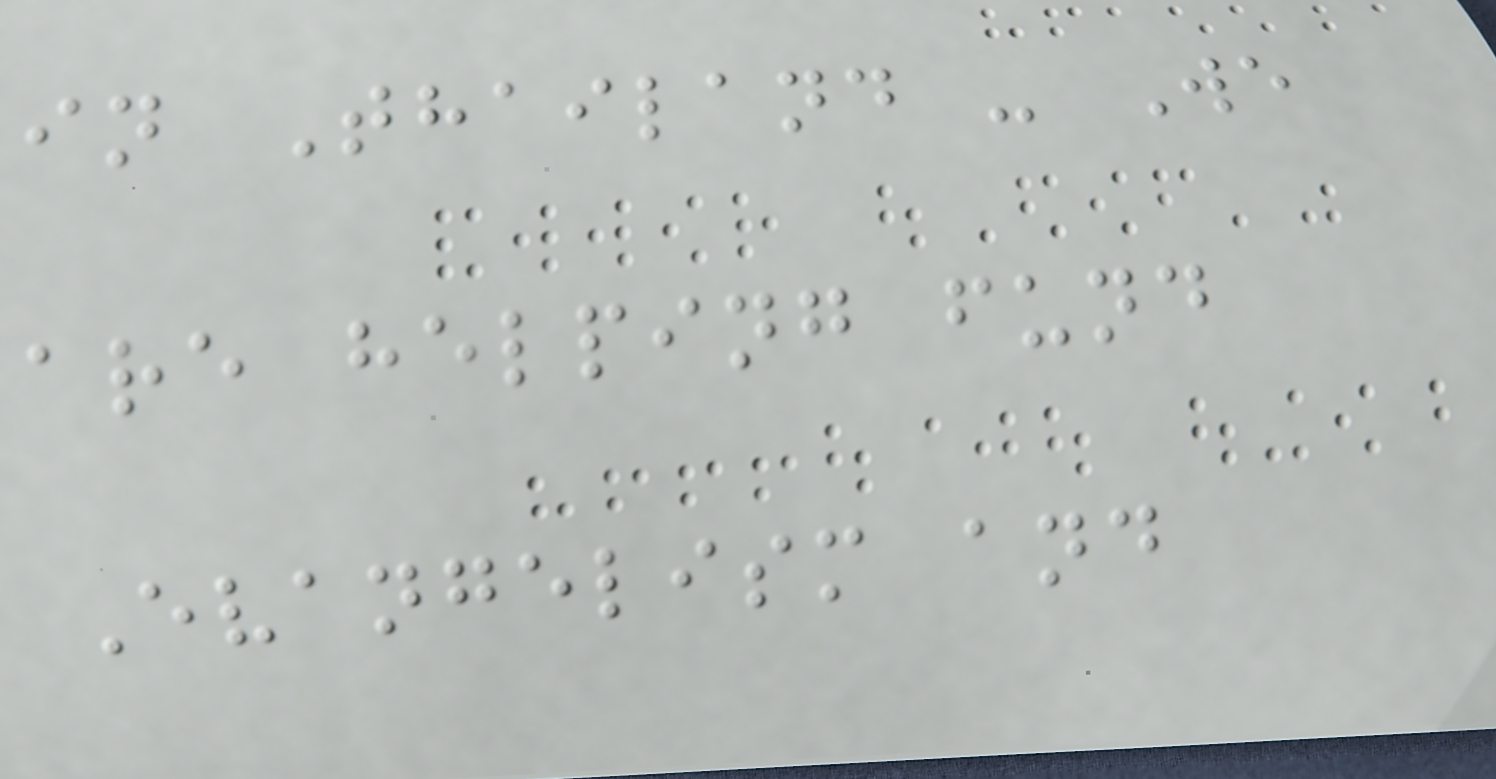in Thailand - We
are helping fund
Evangelism and
